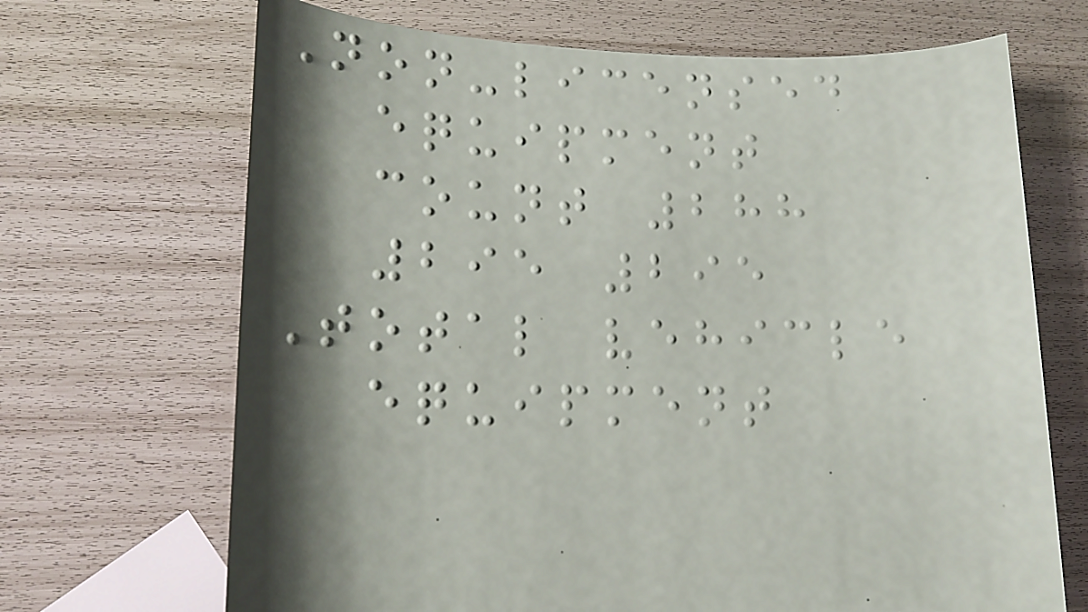Non-licensed
equipment
count 288
295 295
Total vehicle
equipment
